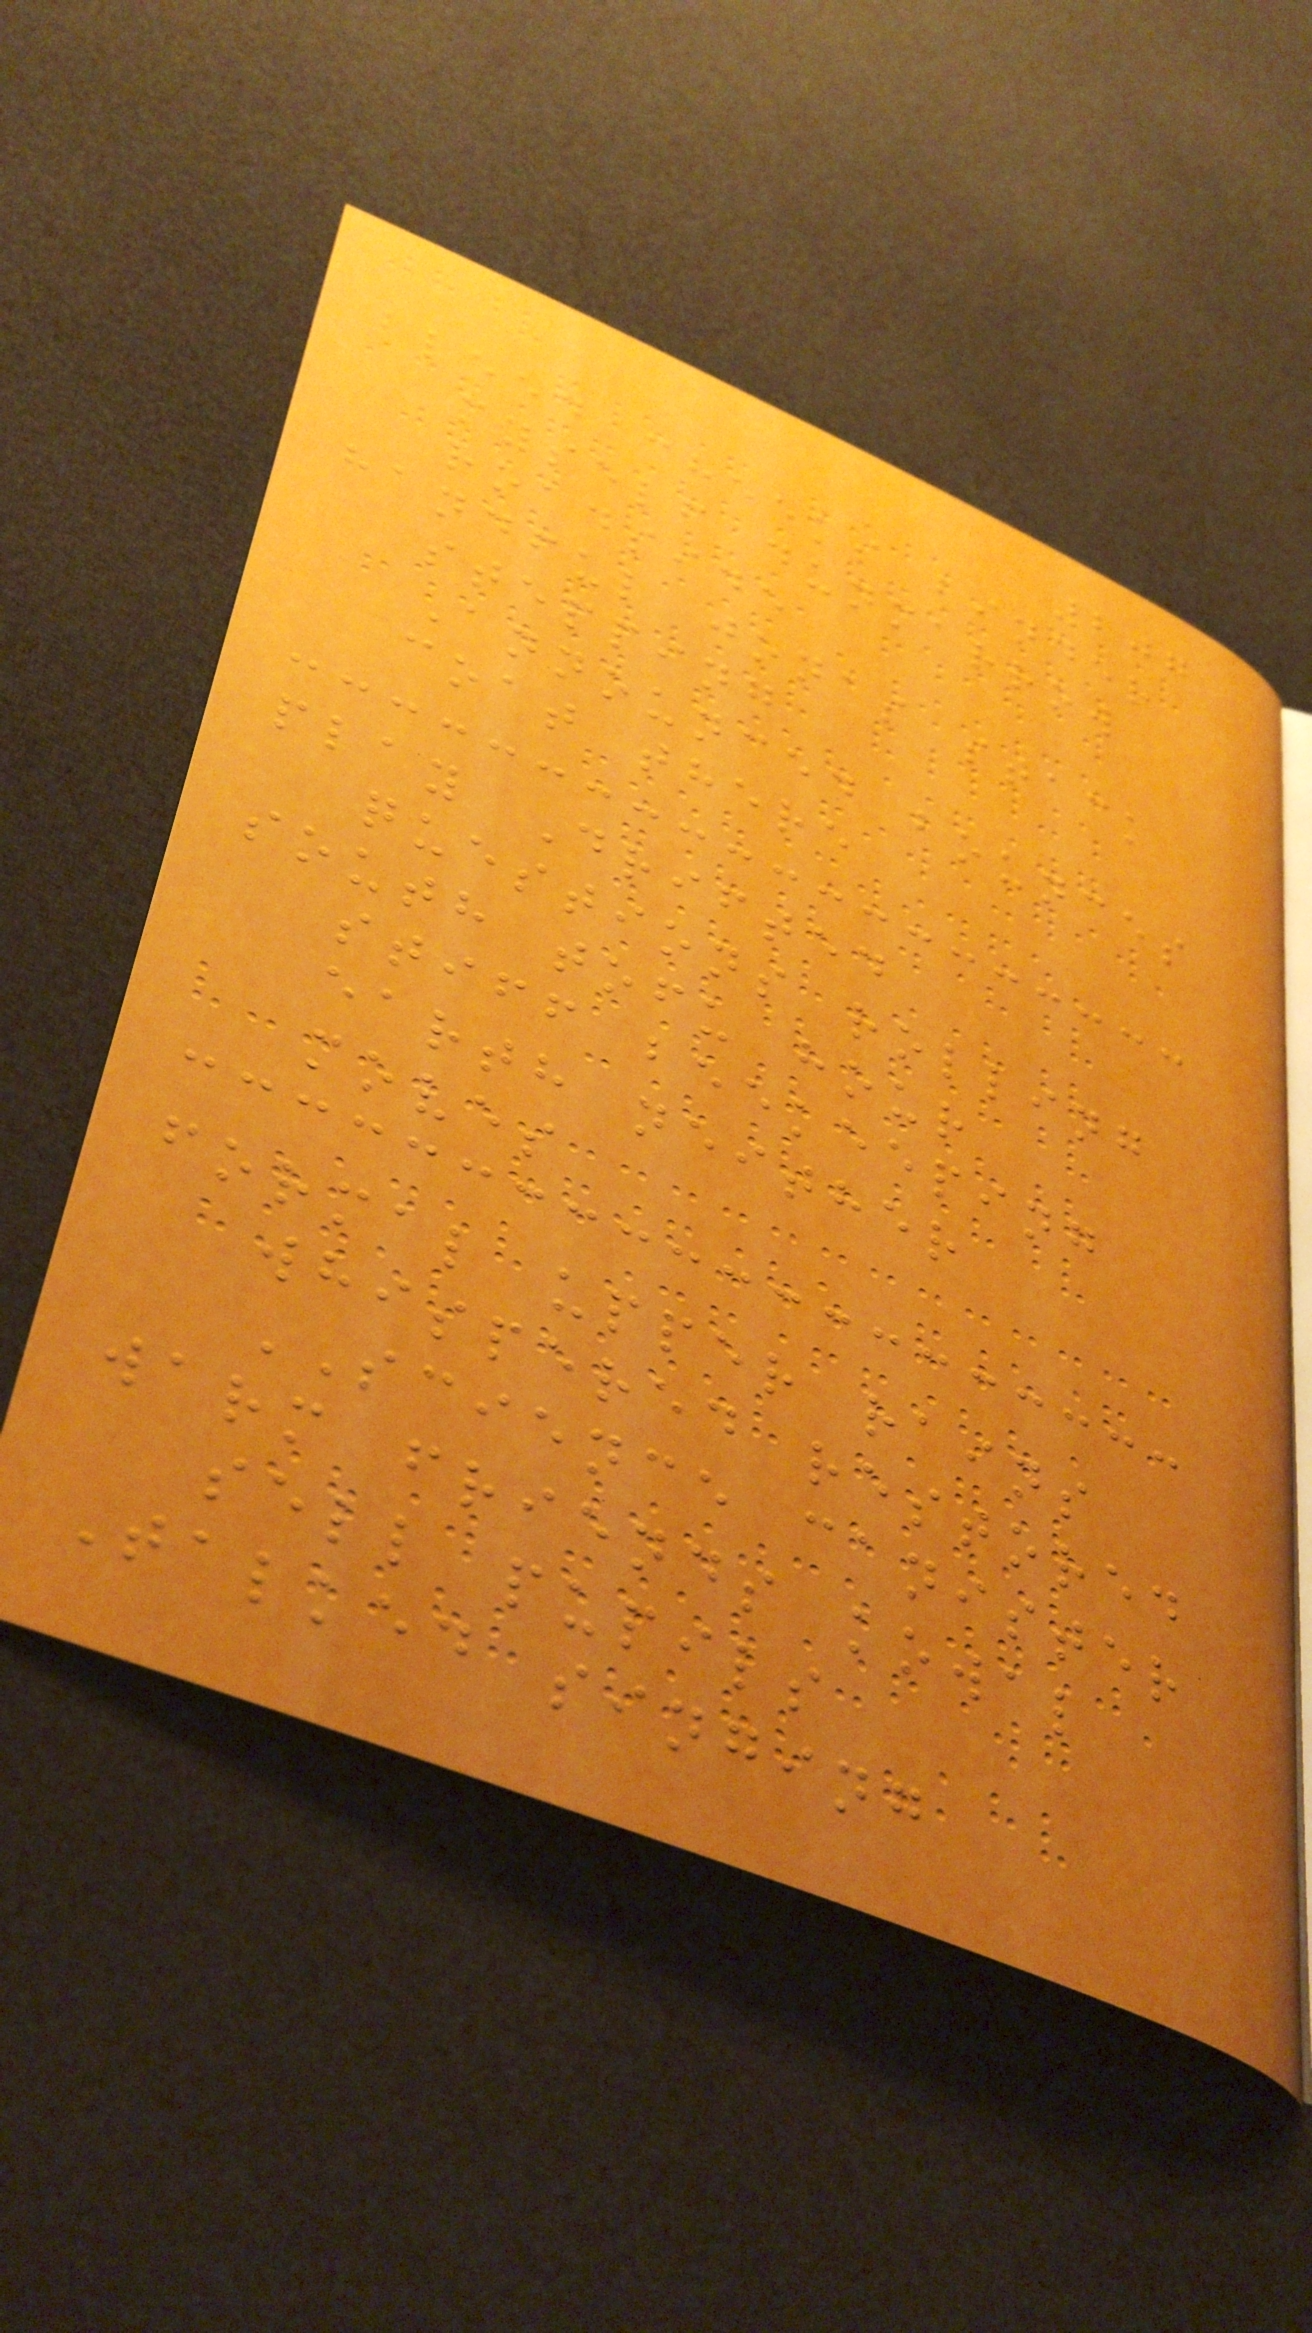207
bleed cheeks binder
myself dunmarrow
roadside
handful jonas stack
stepping
Announced bounces
coat there
play Drifted
questions rolling
south tofu hour
stiff beekeeping
earth neither
moves
formal upper rains
whispered restored
SCIENCE canister
warm friends kowal
sell pupils
Talked singing
